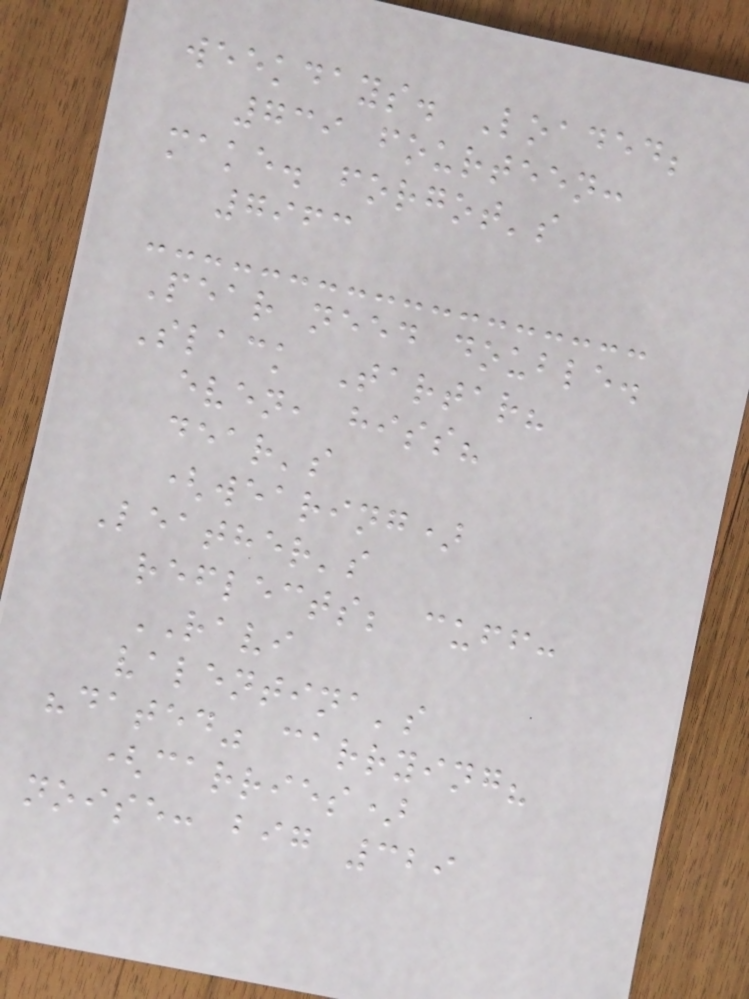weekdays. Loaded;
739 fourteen:
make. forgot's
7963
Pear need double.
Slack Tartar?
even, hiss?
dear's
(wearing)
Leather's
reflects; cuff:
RAVI
valentina's
"dated" carrying?
(carries)
noise: big 329
